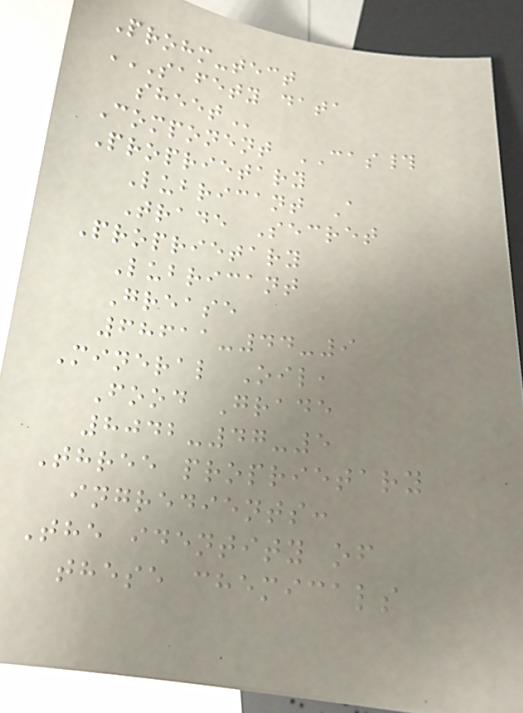Prohm-tect
SAFETY DATA
SHEET
Component CAS#
Proprietary
Lubricant A
Trade Secret
Proprietary
Lubricant
Grease
68611-44-9
Mineral Oil,
Food Grade
8042-47-5
Three proprietary
ingredients:
The identity of
these chemicals
